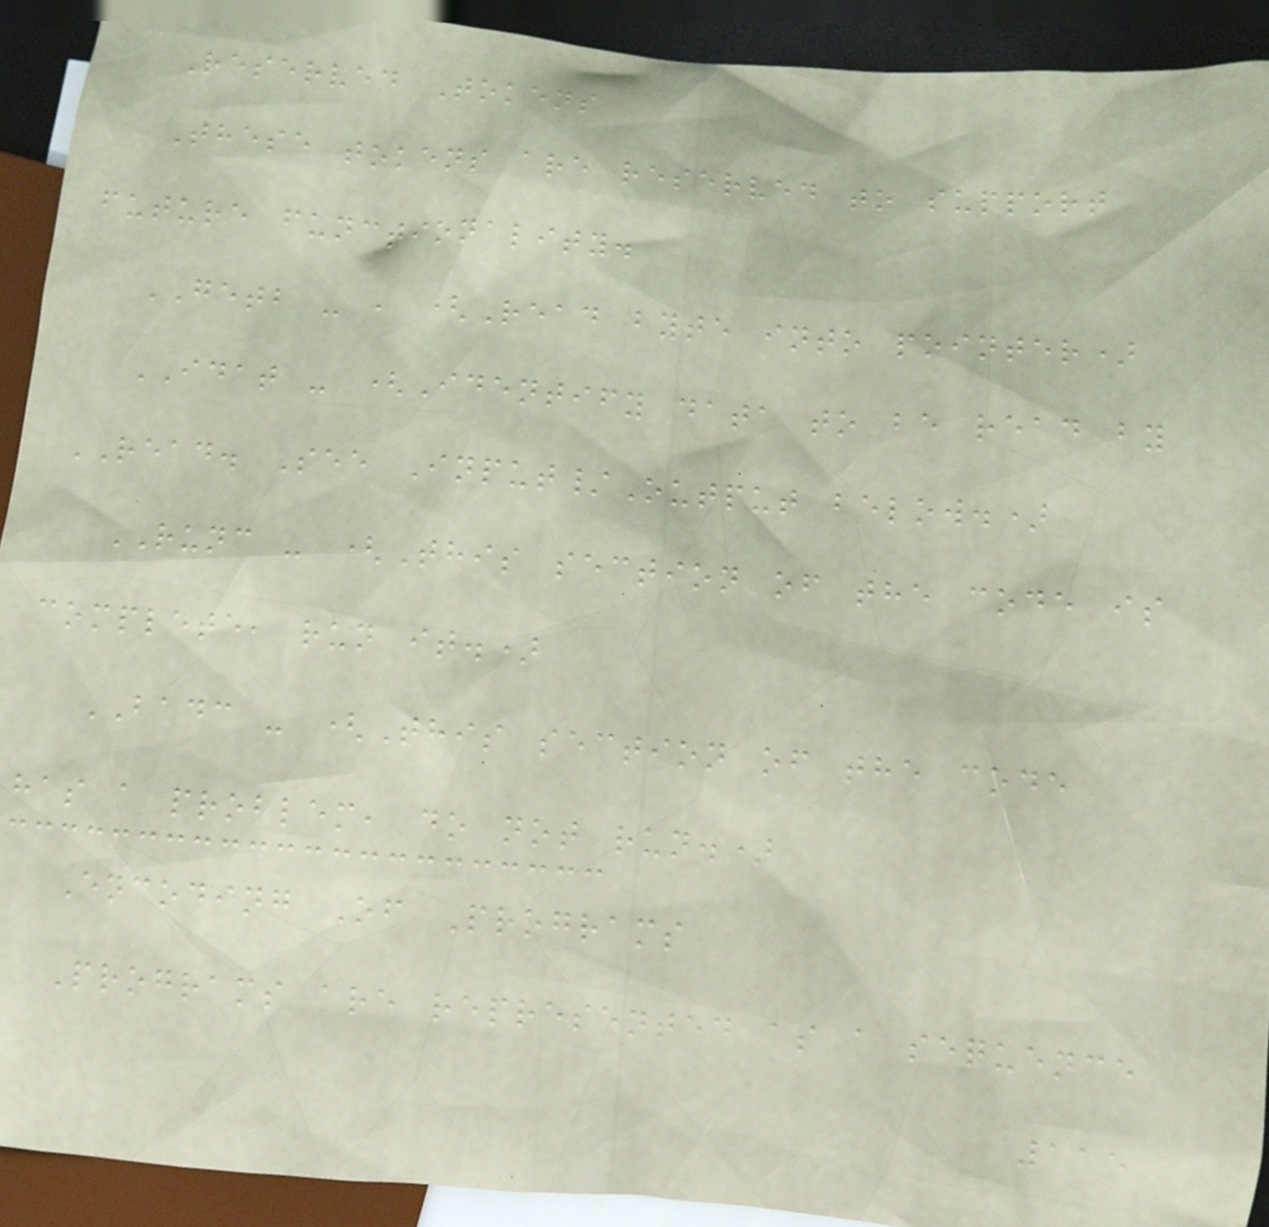Reserved Tokens
These tokens are reserved to support
future functionality.
GETB - , (Read byte into pointer)
IDAT - (Identify data to be read by
READ. See Input/Output below.)
RUNC - (This section of the code is
complete, run it.)
BADC - (This section of the code
has a problem, do not run.)
Encoding Of Programs
Programs are represented as a sequence
115
